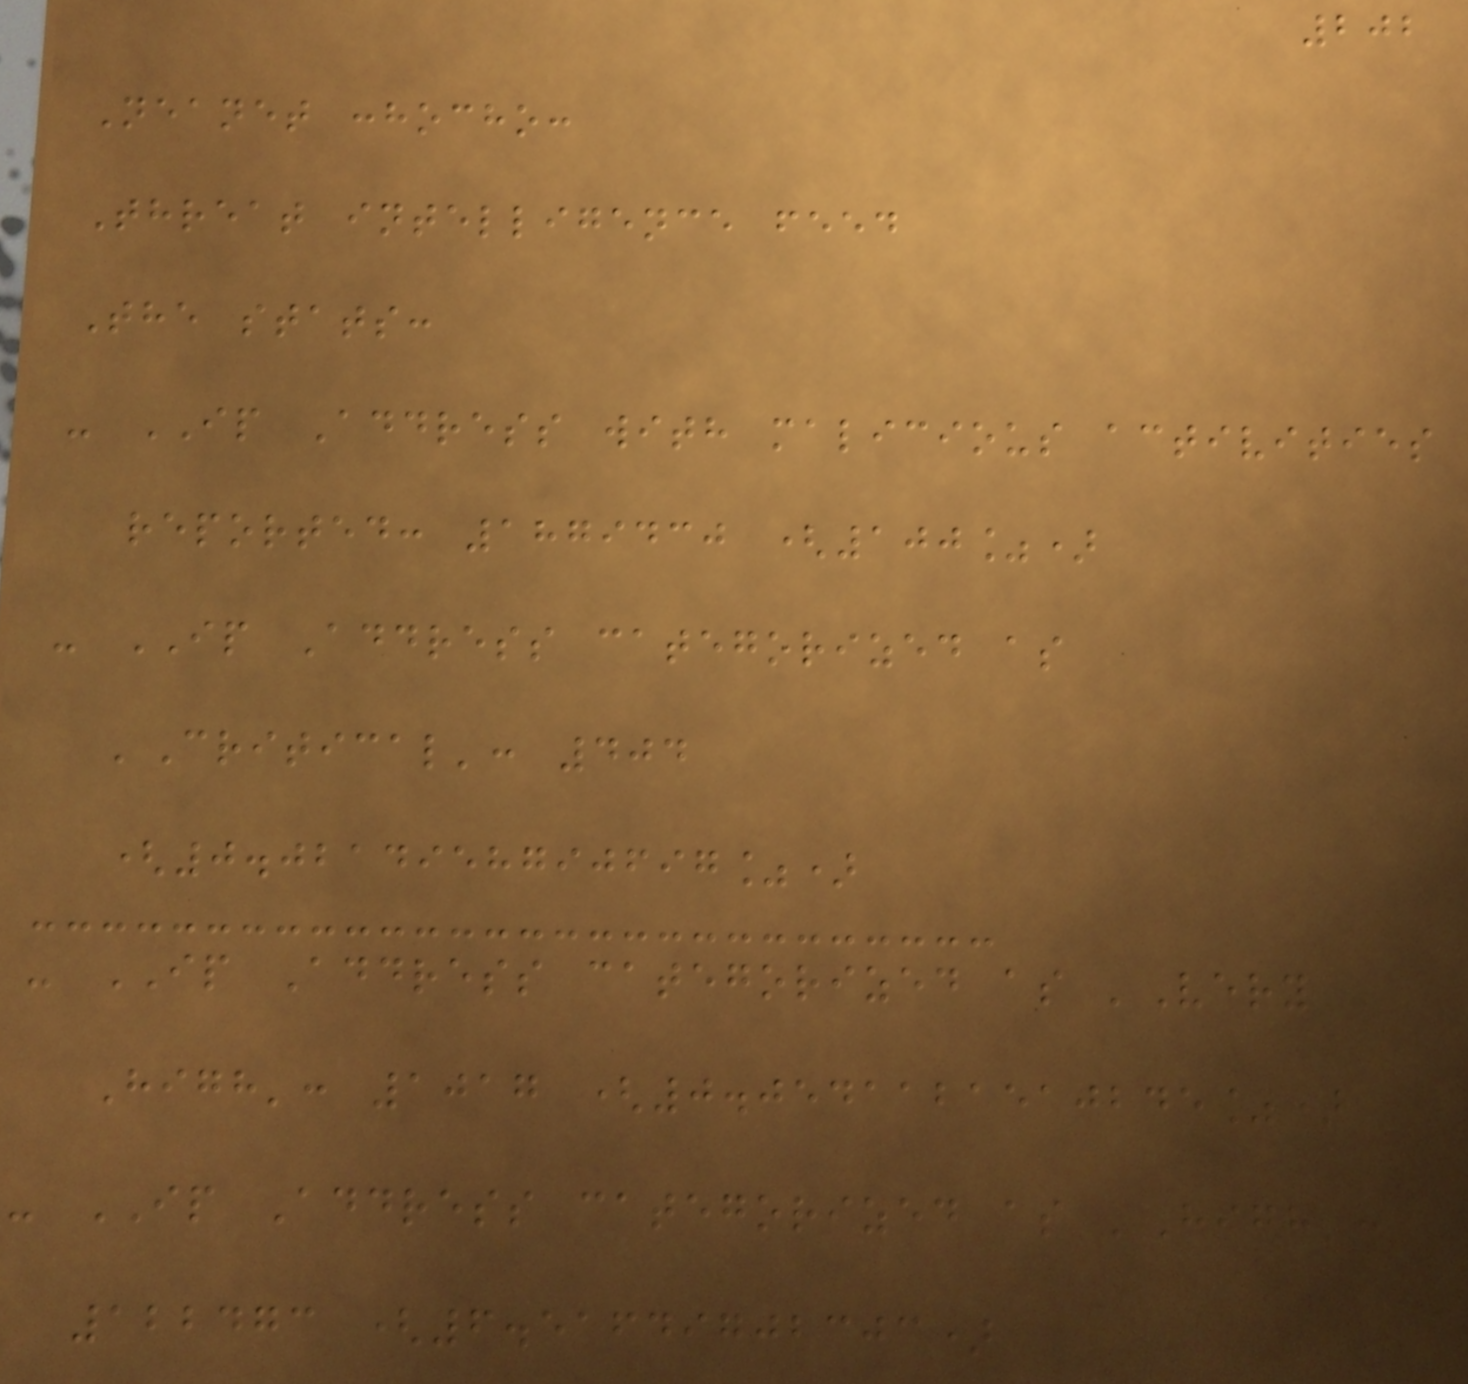202
Neanet :hocho:
Threat intelligence feed
The stats:
- IP Address with malicious activities
reported: 1879430 (100%)
- IP Address categorized as
'Critical': 404
(0.0214958790697%)
- IP Address categorized as 'Very
High': 1017 (0.0541121510245%)
- IP Address categorized as 'High':
122473 (6.51649702303)
